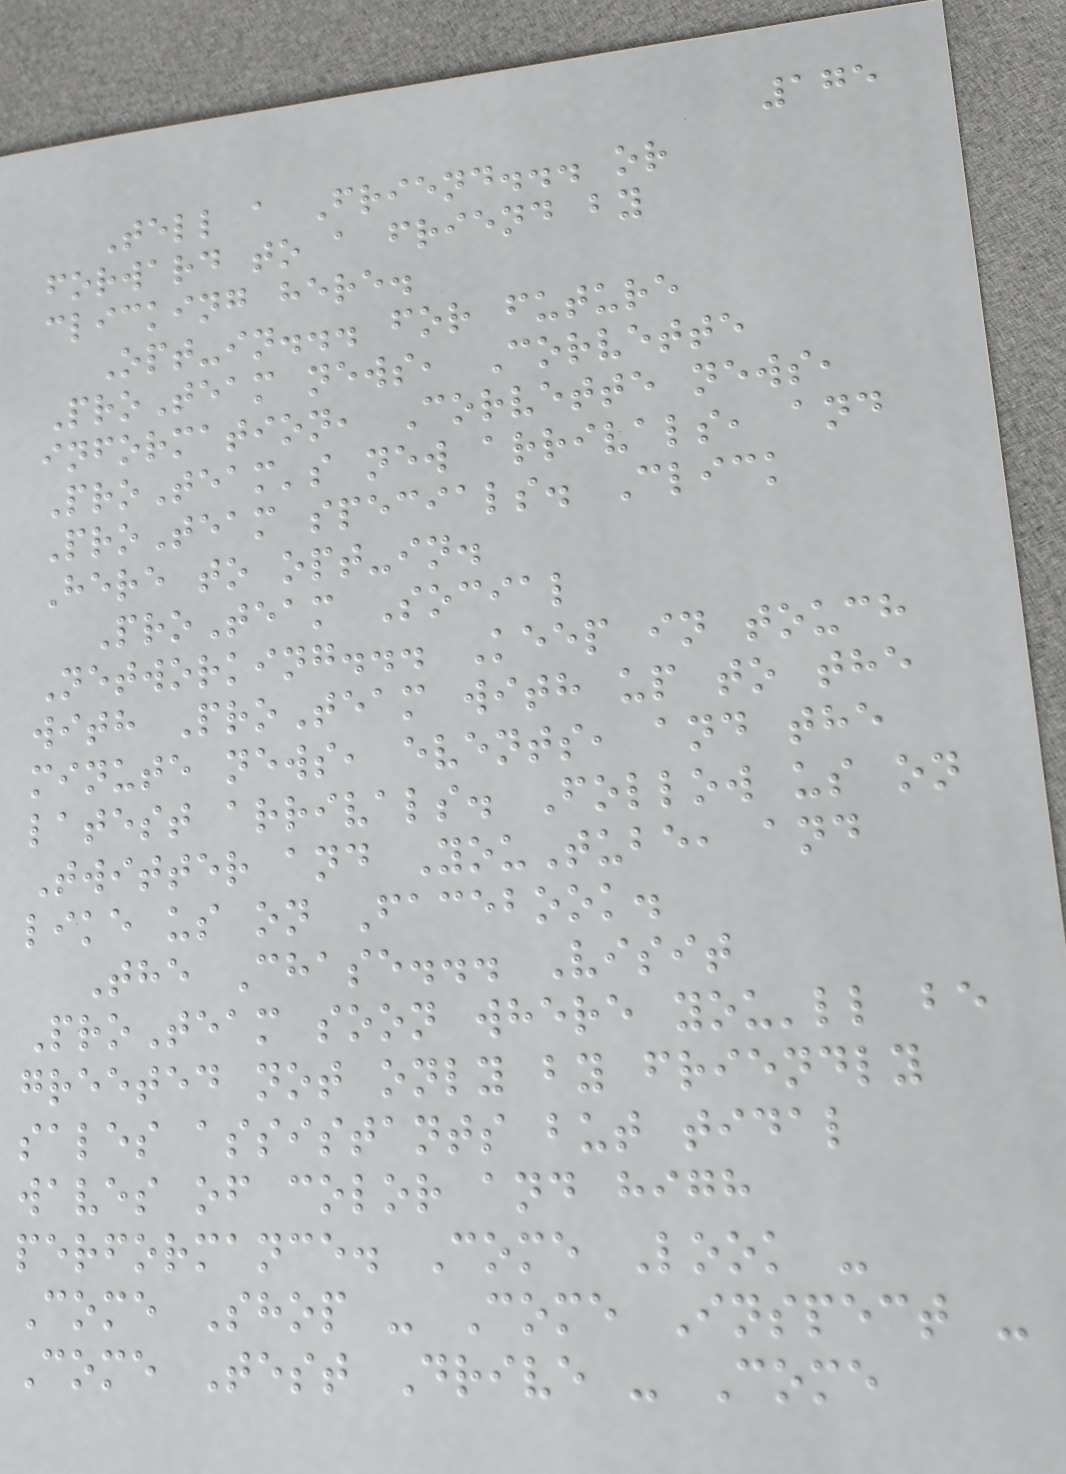175
Tell a Friend... or
forward to a friend by
clicking here.
Opt-in... for future
ProTeam news, Corvette
information, Corvette news,
ProTeam's new arrivals, and
ProTeam specials. Click
Here to opt-in.
ProTeam Social
Networking... Keep in touch
with ProTeam with up to the
minute news, events, and the
latest arrivals. Follow us on
Twitter and YouTube, and
like us on Facebook.
The Chase... Visit
ProTeam soon where you'll be
greeted not only by friendly
sales assistants but tidal
waves of color and high
performance. Come Look -
Come Shop - Come Inspect -
Come Test Drive - Come
